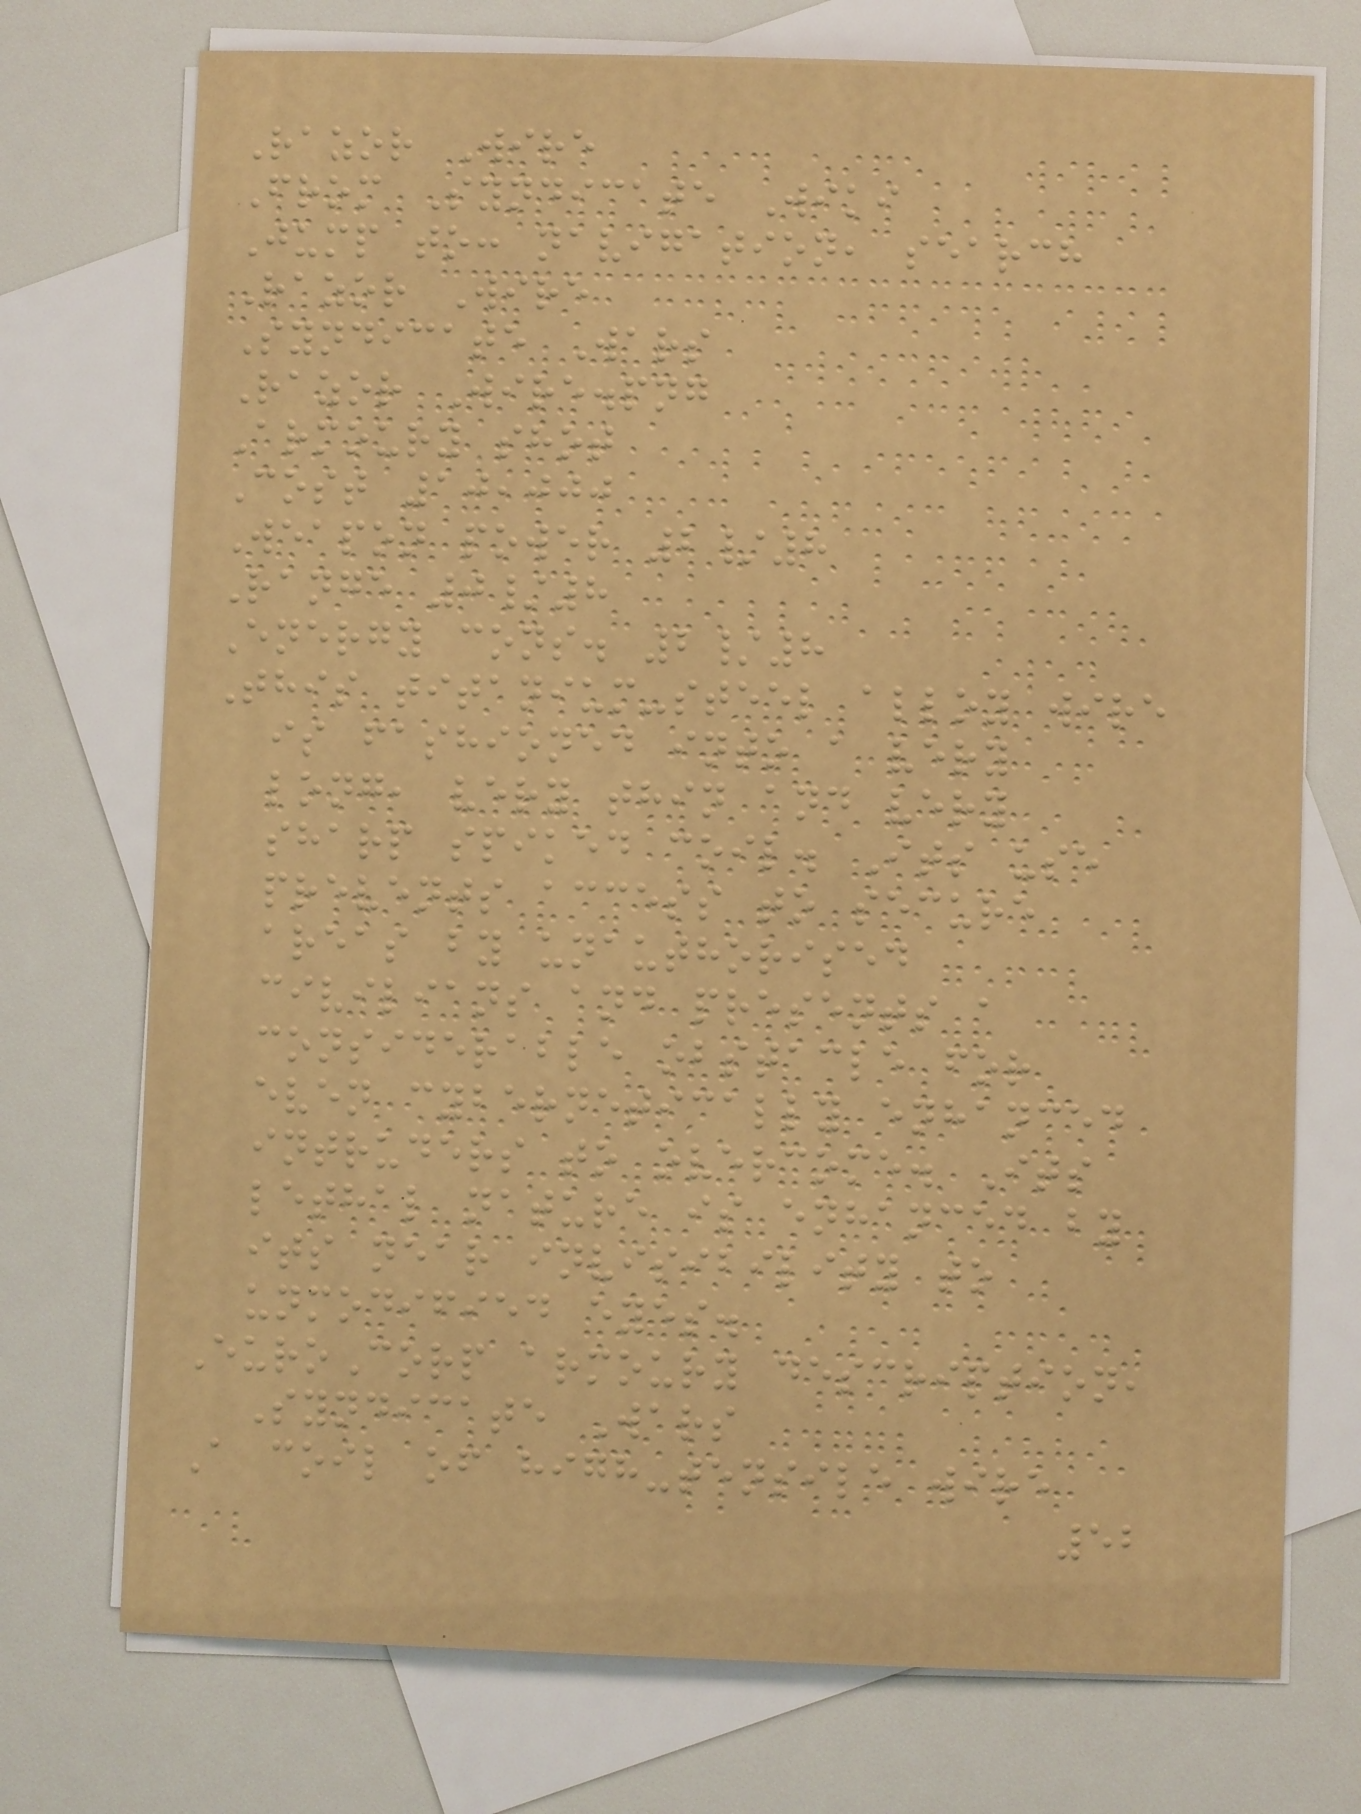Razor Wire
From Syndicate Wiki
Jump to: navigation, search
Razor Wire
Syndicate Wars
Razor Wire.png
Armoury shot
Cost 10,000
Weapon power 2/8
Range 0/8
Energy cons. 2/8
This titanium-steel alloy wire
is fashioned into a very
long, very thin and very
sharp spiked coil. Its use
prevents access to secure
areas by unauthorised
civilians and presents a
considerable obstacle for
even cybernetically enhanced
intruders to overcome. Its
lethal nature is enhanced by
its near invisibility to
unmodified eyes.
EuroCorp armoury description,
Syndicate Wars
A coil of high-tensile wire
52
